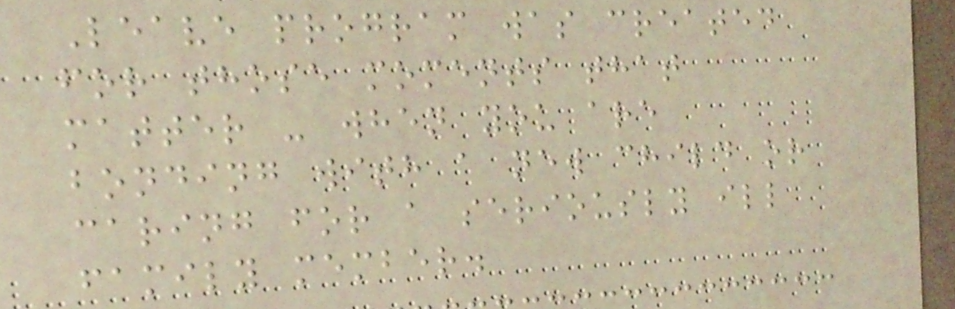Leave program was created
for those moments that
matter - when you are
bonding with a new child or
caring for a seriously ill
family member.
